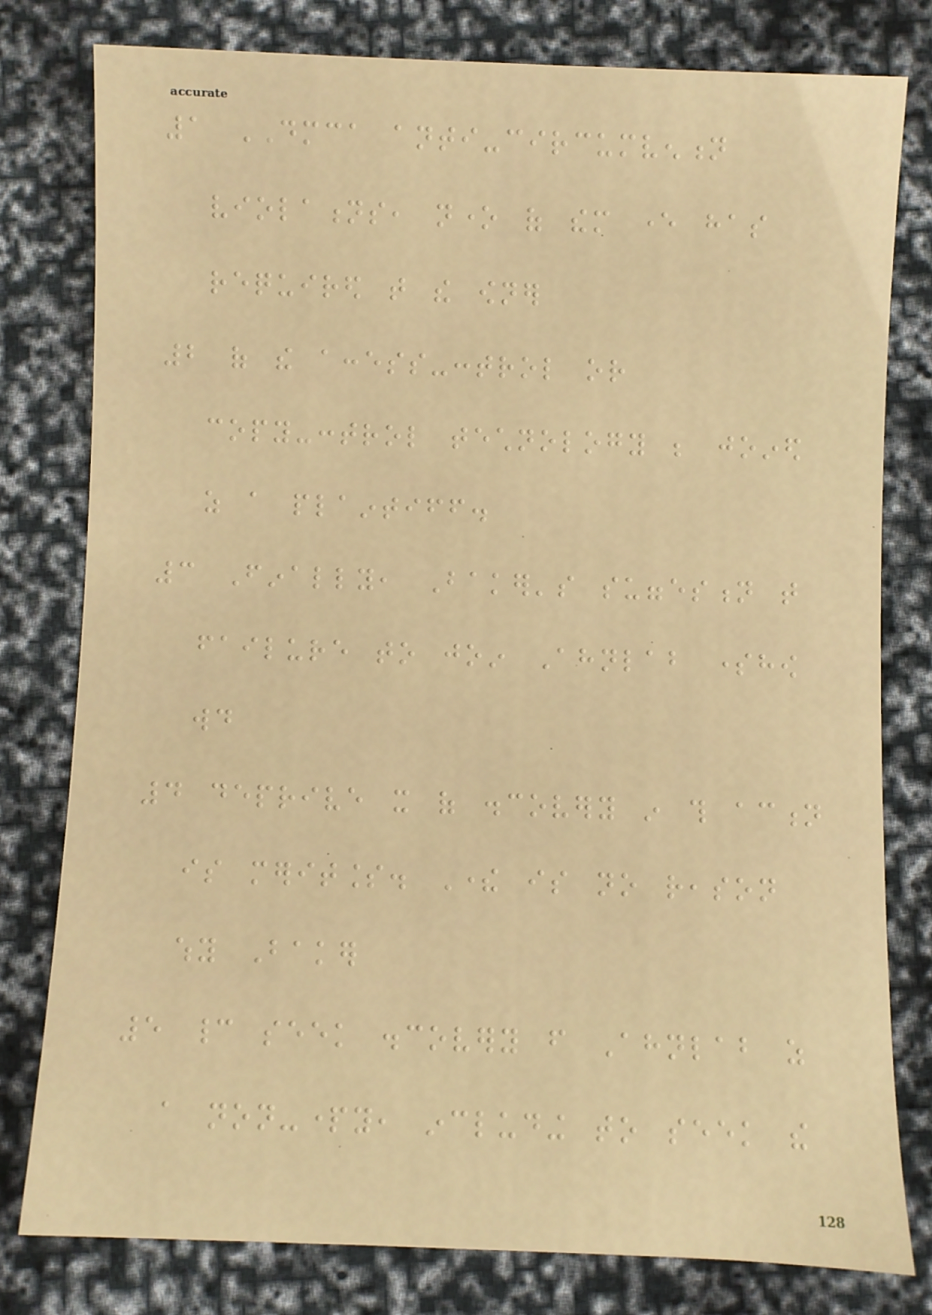1 DMCA anti-circumvention
violations, none of them ever has
required that the owner
2 of the access-control or
copy-control technology be joined
as a plaintiff.
3 Finally, Baker's suggestion that
failure to join Ahnlab somehow
would
4 deprive it of discovery in this action
is meritless. There is no reason
why Baker
5 cannot seek discovery from Ahnlab as
a non-party, including to seek the
